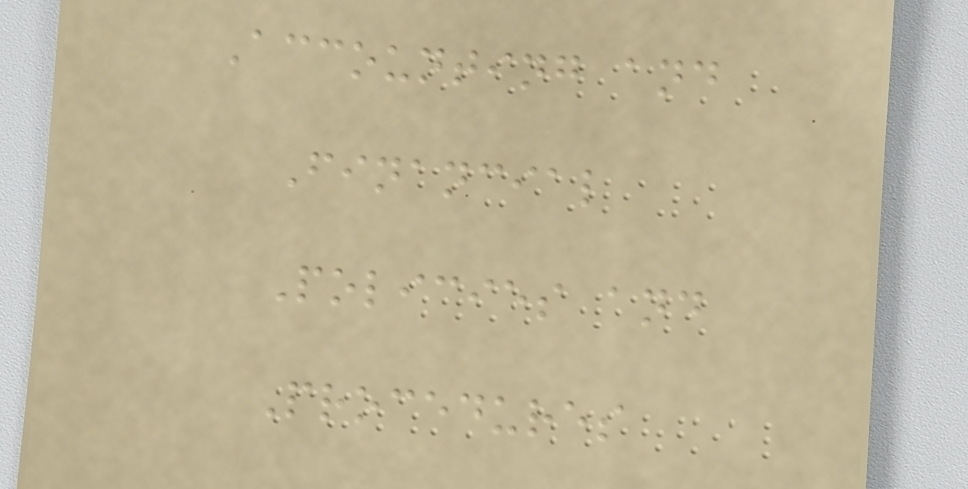Accounting and
Financial
Policies and
Procedures
